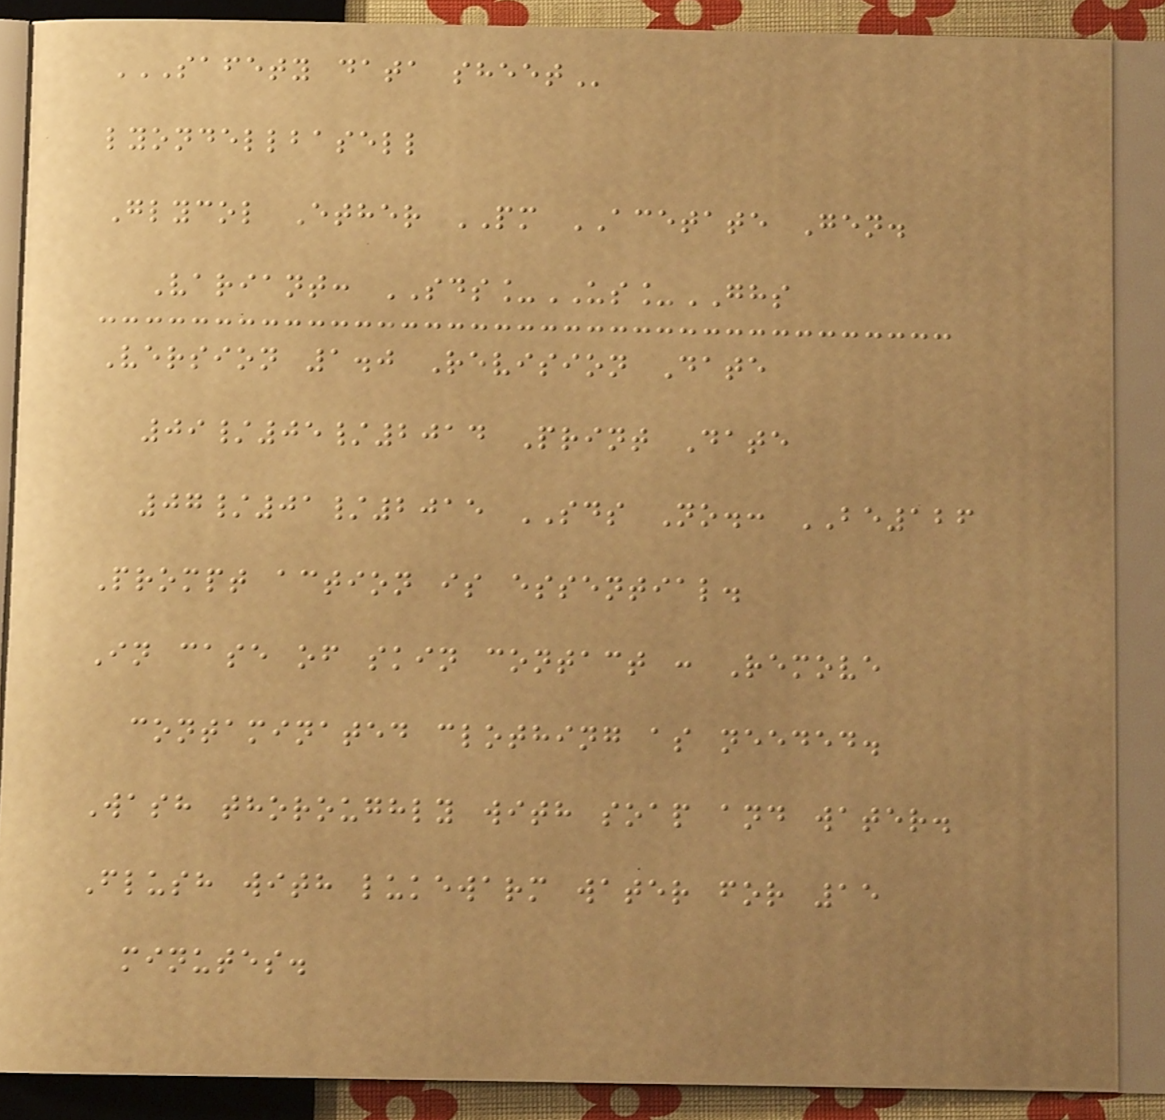SAFETY DATA SHEET
lyondellbasell
Glycol Ether PM ACETATE Gen.
Variant: SDS_US_GHS
Version 1.0 Revision Date
09/05/2014 Print Date
07/01/2015 SDS No.: BE126
Prompt action is essential.
In case of skin contact : Remove
contaminated clothing as needed.
Wash thoroughly with soap and water.
Flush with lukewarm water for 15
minutes.
